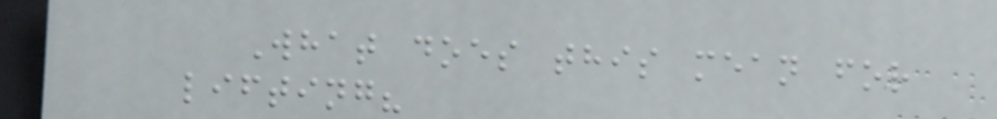What does this mean for
lifting?
